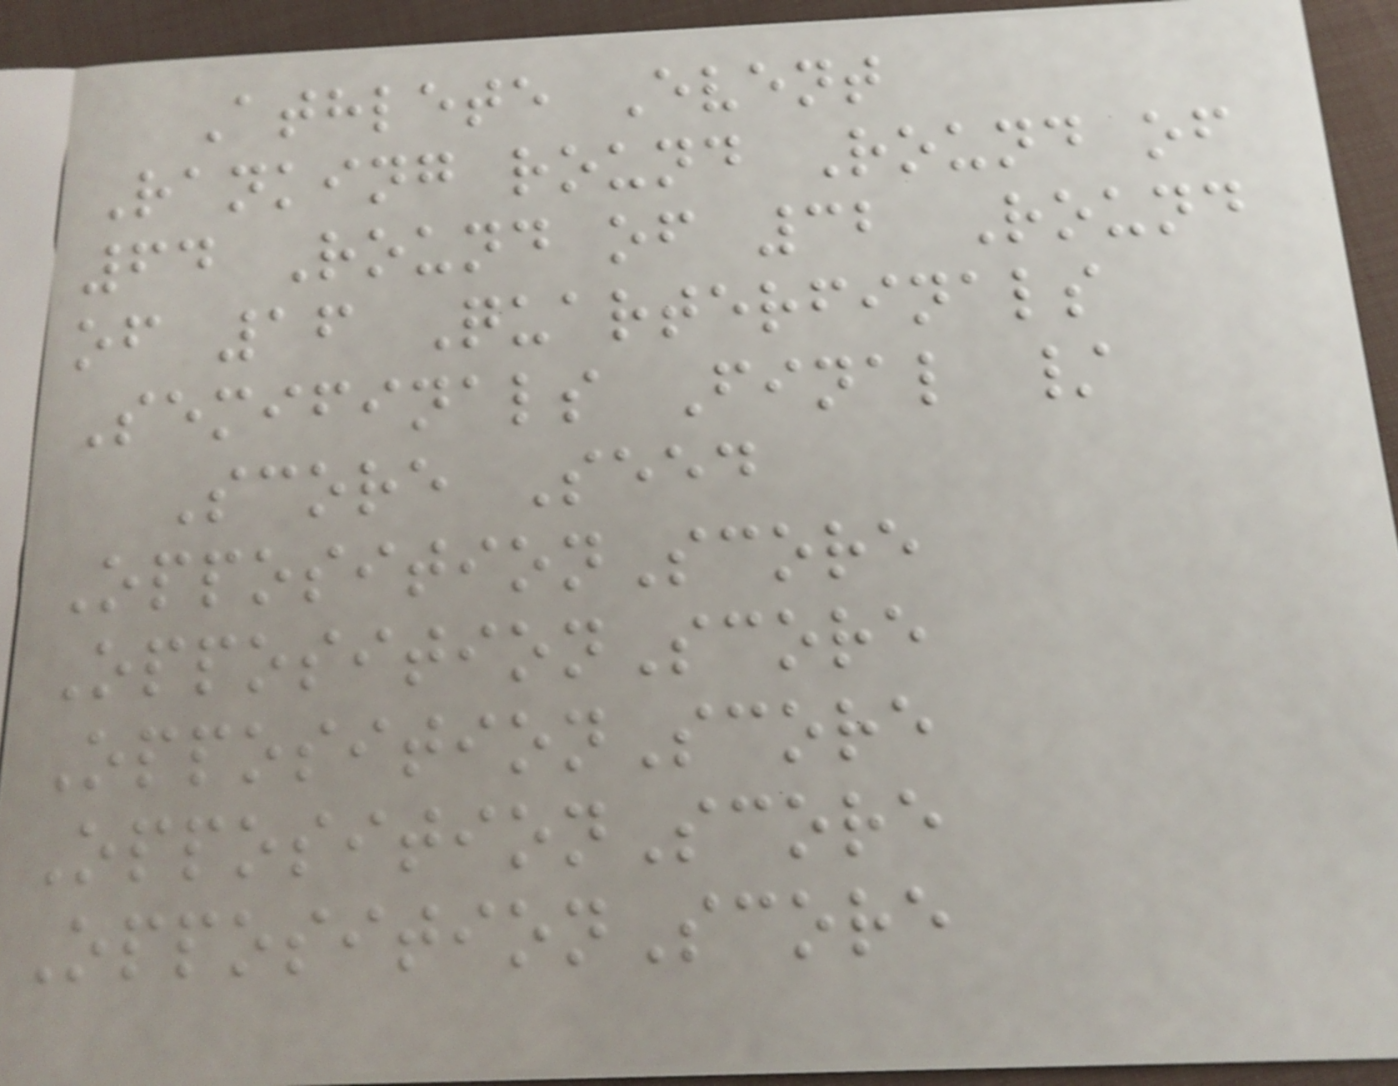Athlete Event
Ranking round Round of
64 Round of 32 Round
of 16 Quarterfinals
Semifinals Final /
Score Seed
OppositionScore
OppositionScore
OppositionScore
OppositionScore
OppositionScore
